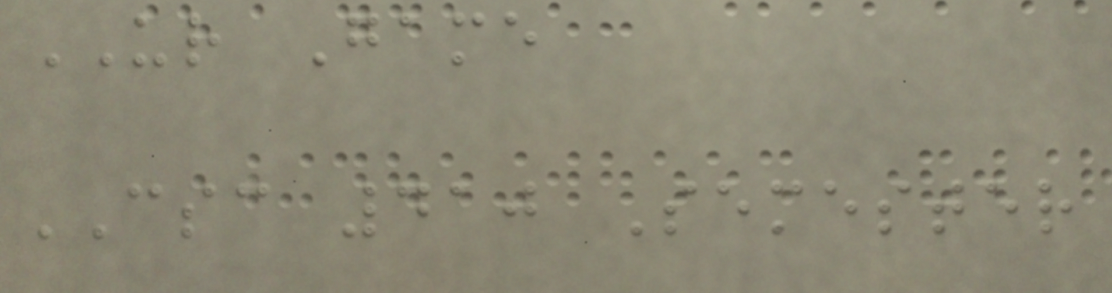UR Game
CSC 410 Semester
